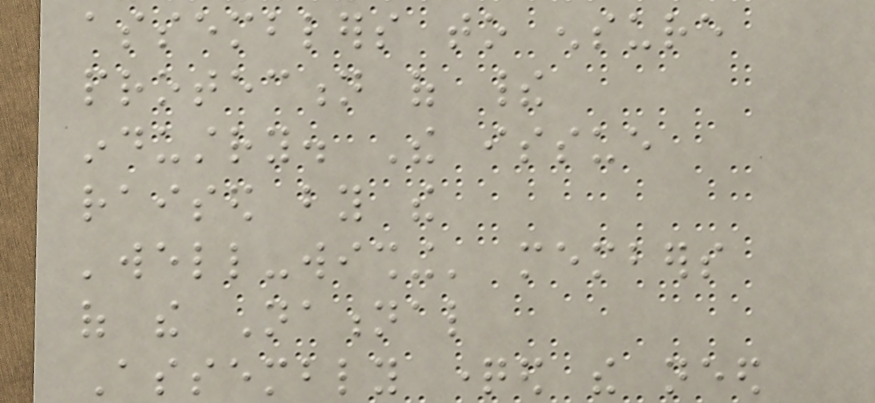assemblers to ensure
protection of their
industry. The issue
raised by the
'well-wishing' members
of the National
Assembly questioned the need
